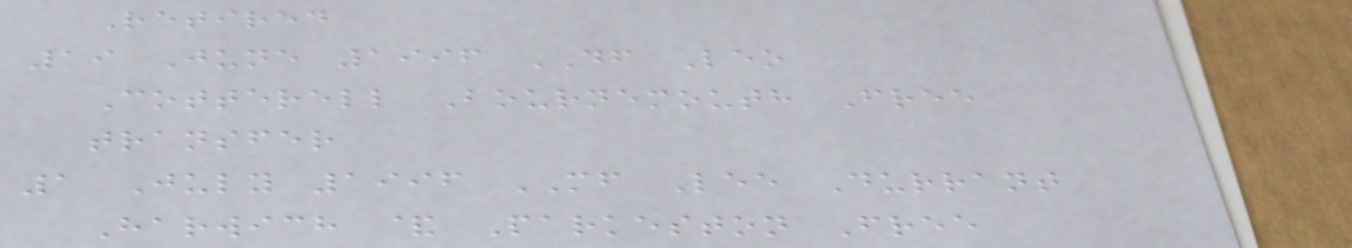Retired
19 June 1996 DF Leo
Cotterell Bournemouth Free
transfer
1 July 1996 MF Lee Durrant
Harwich & Parkeston Free
